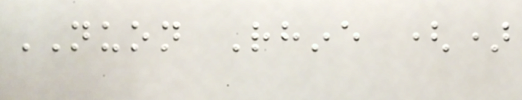NUON Rhine ()
